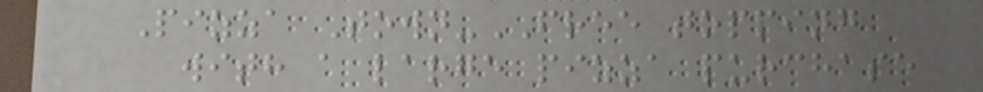Pizza Town-FREE topping
with a large pizza purchase
